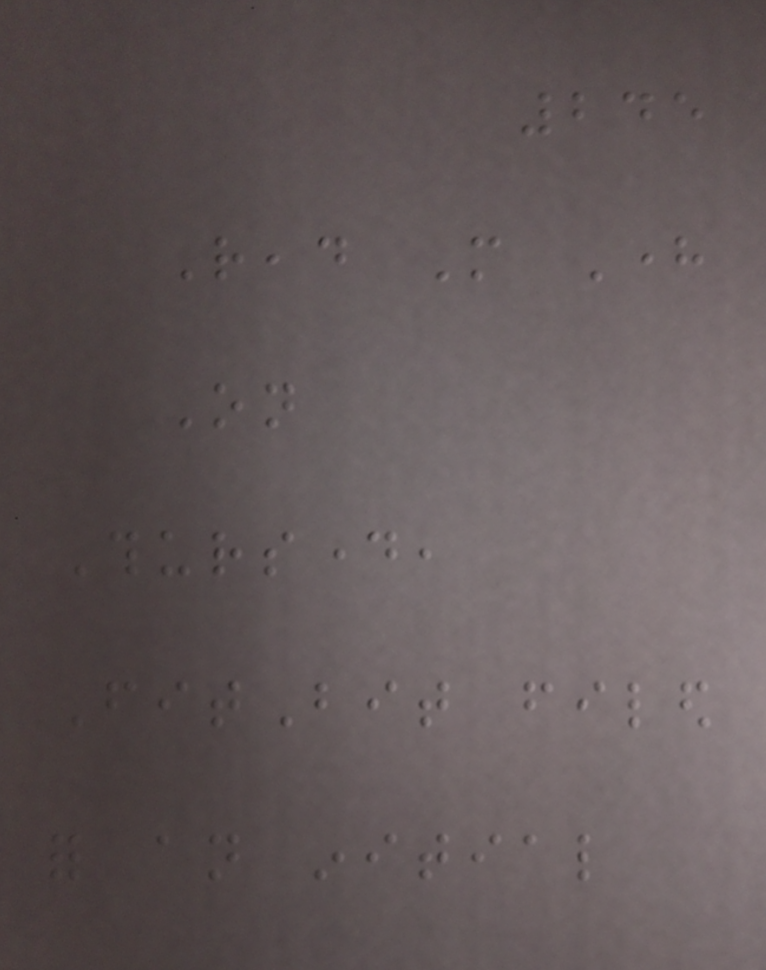245
Read More Here
On
Thursday,
FitBit filed
for an initial
